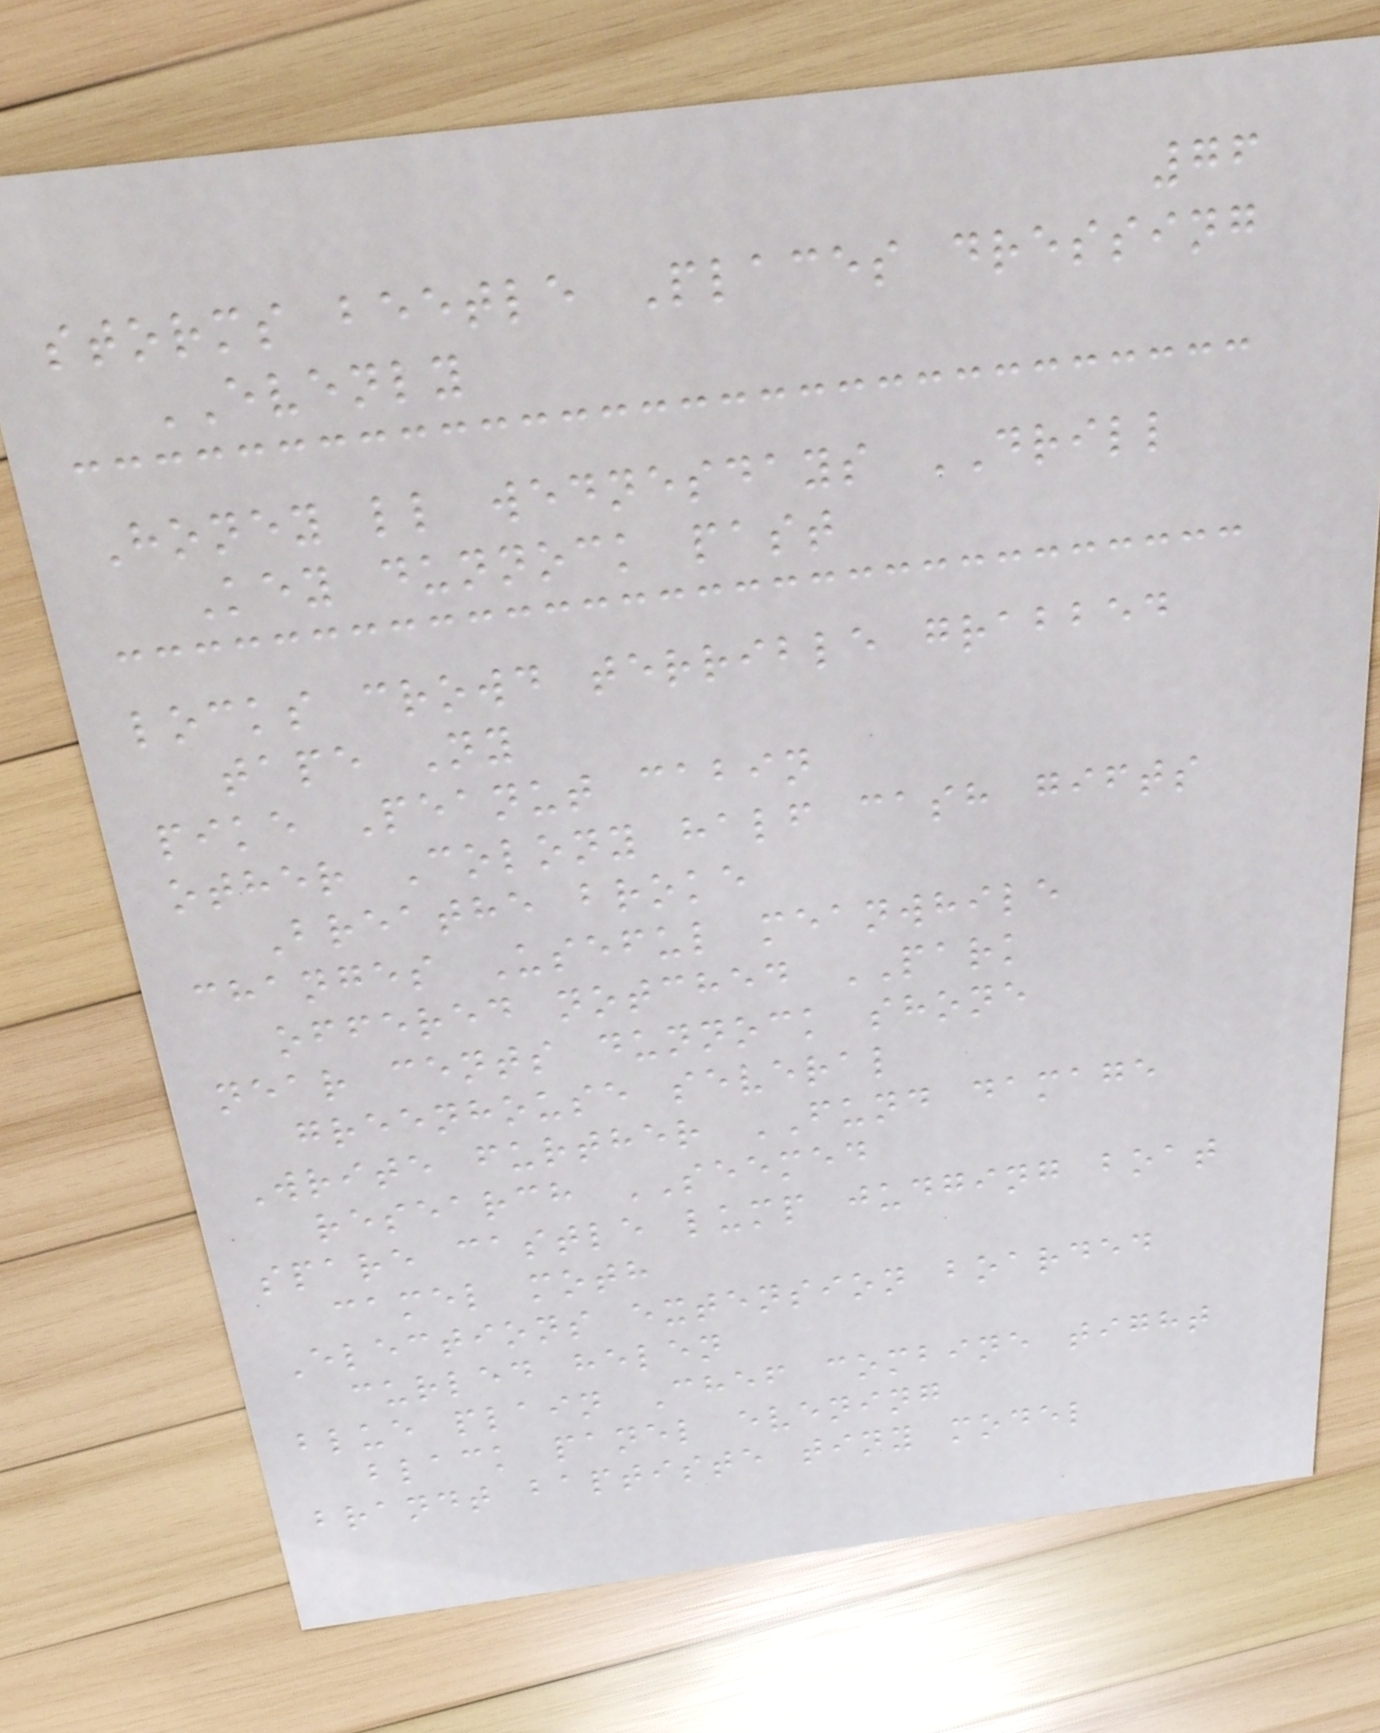76
storms beetle Places dressing
EVENLY
Honey ll wednesdays DRILL
Key dunnock past
locks crowd terrible grabbed
tape Ny
pike Peanut cabin
other Colony half cash gifts
Breathe broke
changes Useful meanwhile
offered notched PARK
near cents dunnock shone
greenhouse several
Write further FUND damage
research SEEMED
spare castle lump judging boat
camel moth
Elections extension boarded
curled helen
blue plain Chef combine tight
black panel evening
brandt baptiste tiny model
